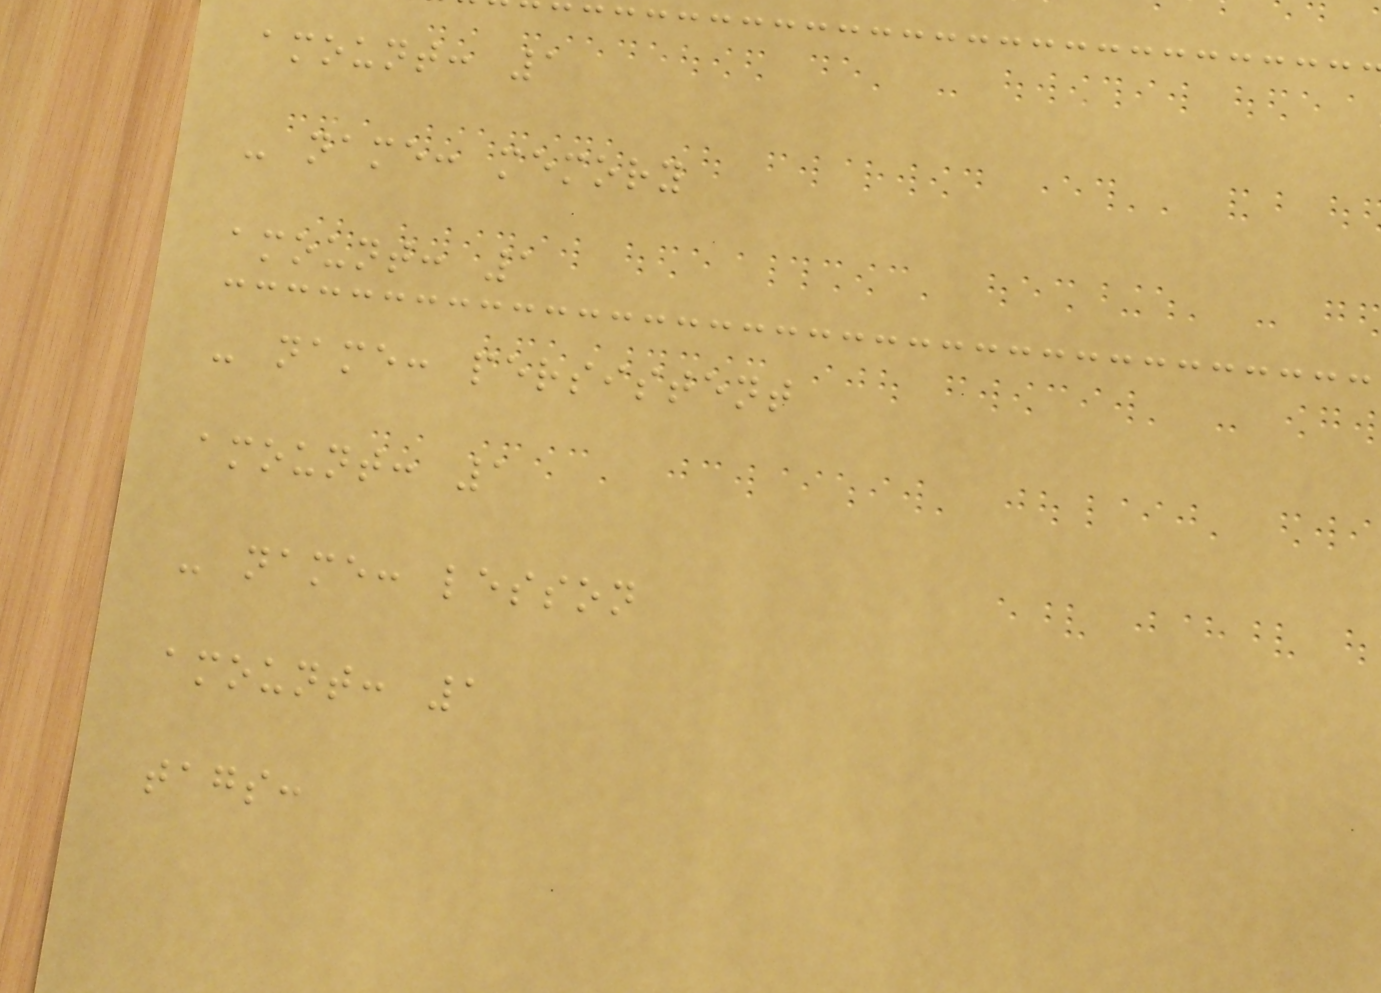amount: 1
- name: memory
amount: 1
- name: persistent
amount: 1
- name: lesson
amount: 1
tags:
